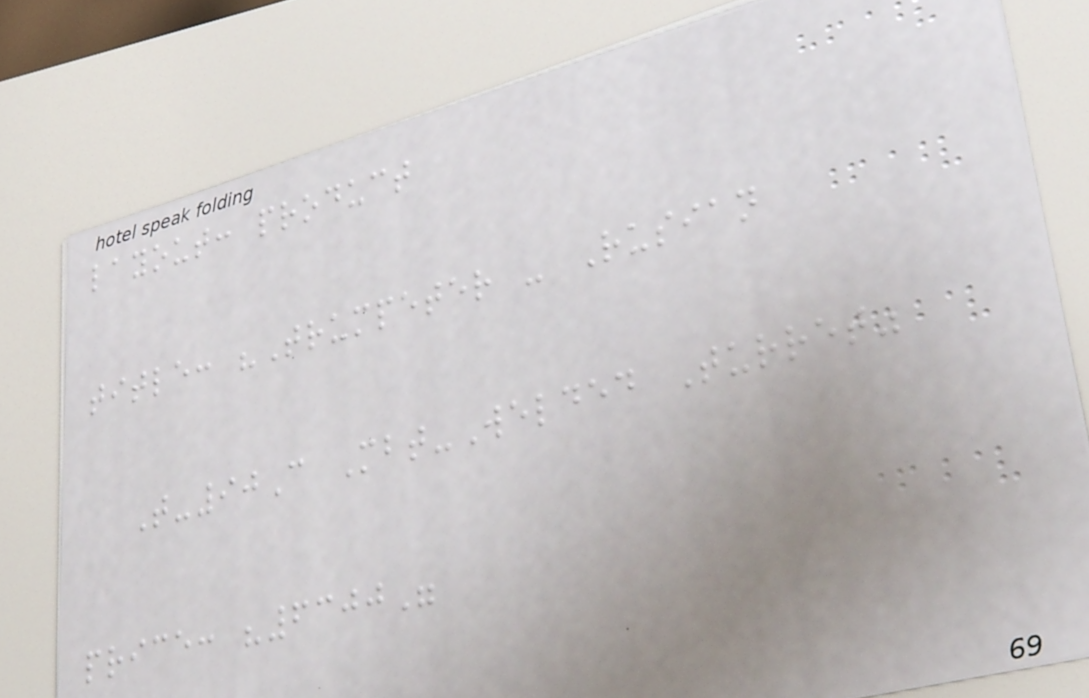layout: product
title: "Trumpeter - Rusian
T-90C Mbt-Welded Turret"
price: "6300"
